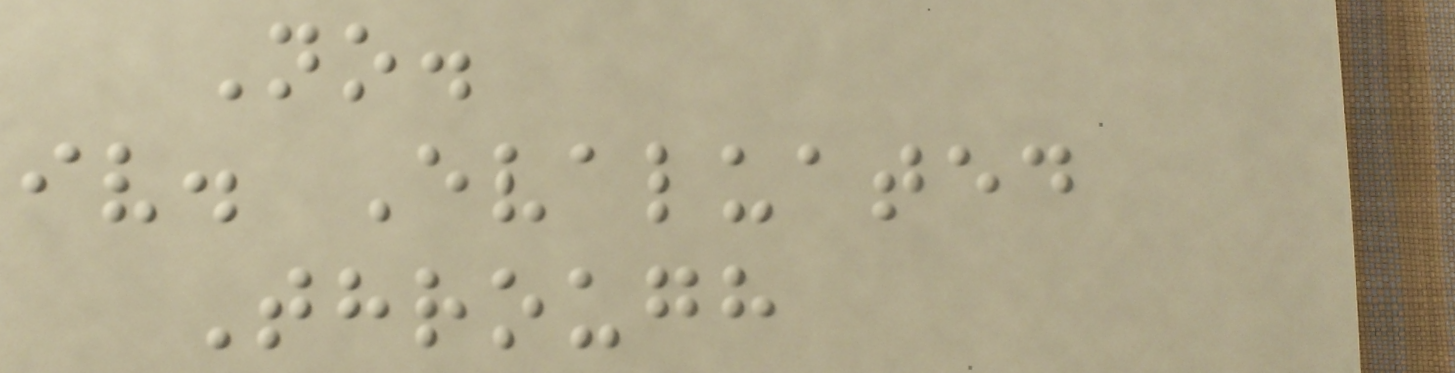No.
iv. Evaluated
Through
